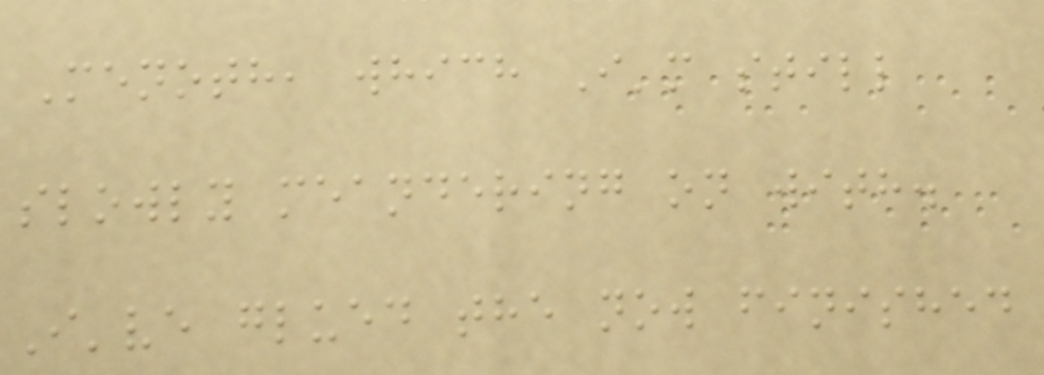Menoth, which I'm still
slowly meandering on with.
I've glued the now finished
